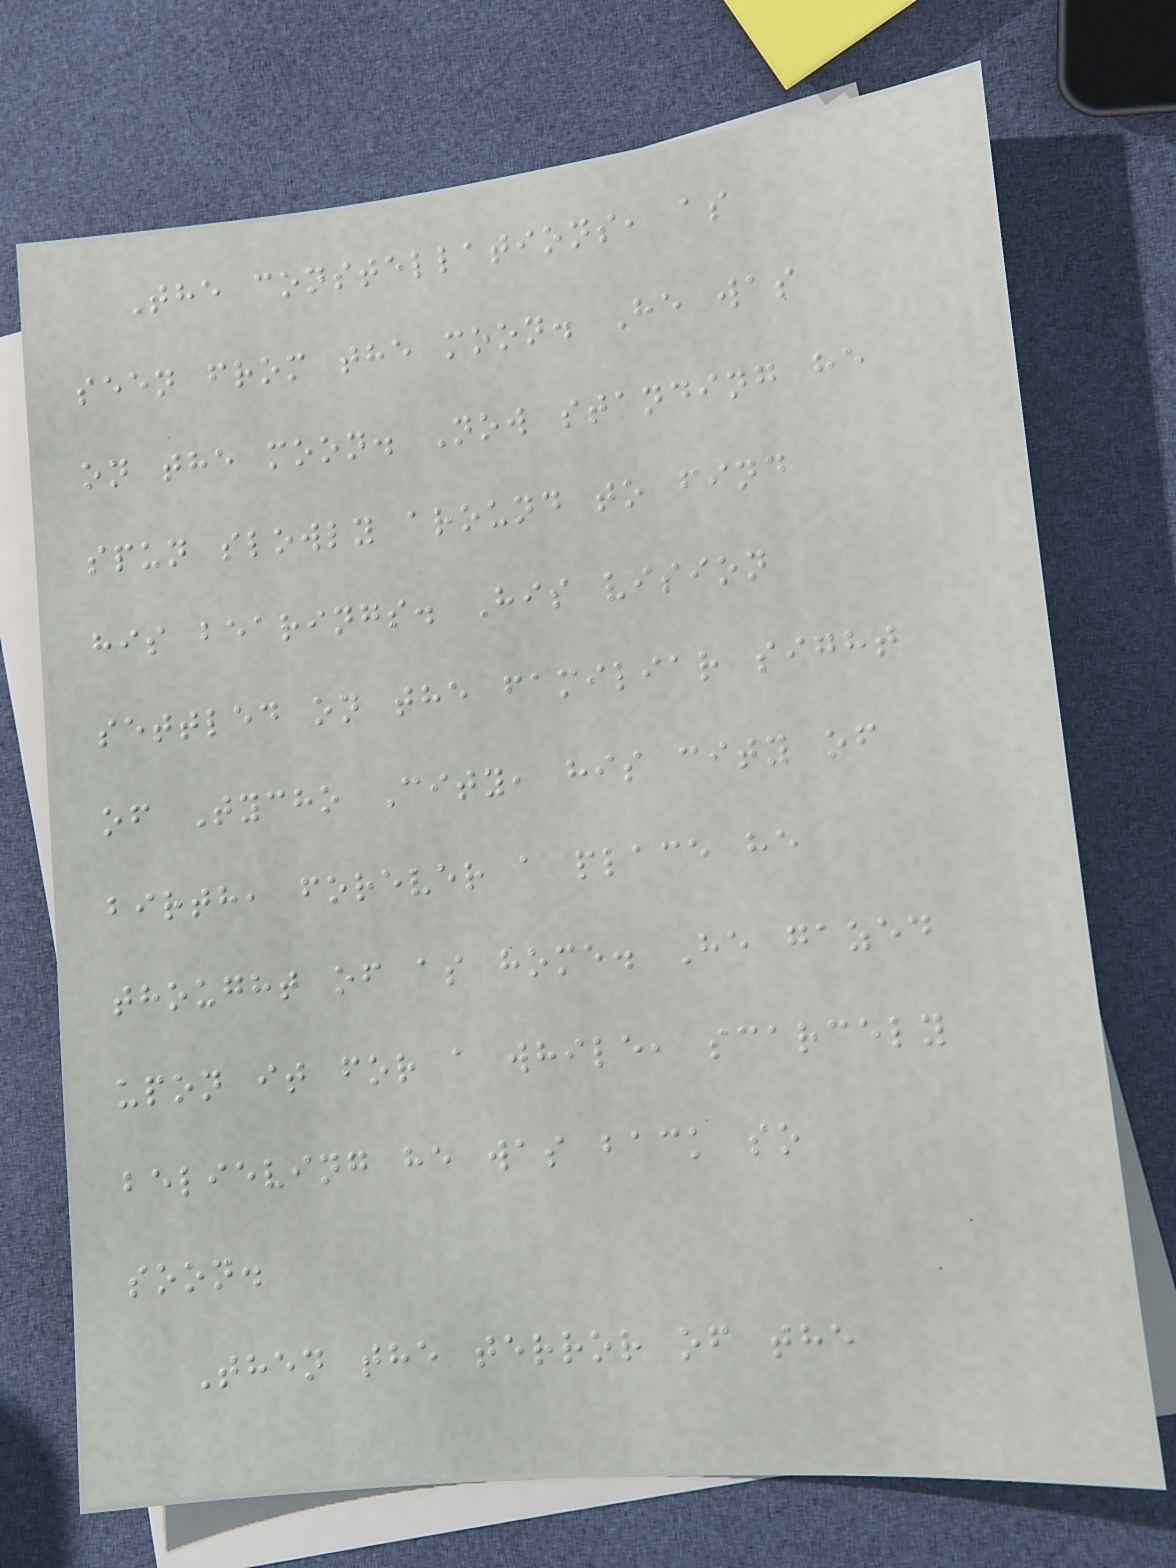The constellations, as
seen from the moon. He was
on the moon. Now standing he
spun slowly around to find
his bearings. His vision
settled on the familiar sight
of Tycho City, his city of
birth, forever a place he
thought of as home. He gazed
upon it for a while, scarcely
believing he was back so
soon.
Then the terror of the
